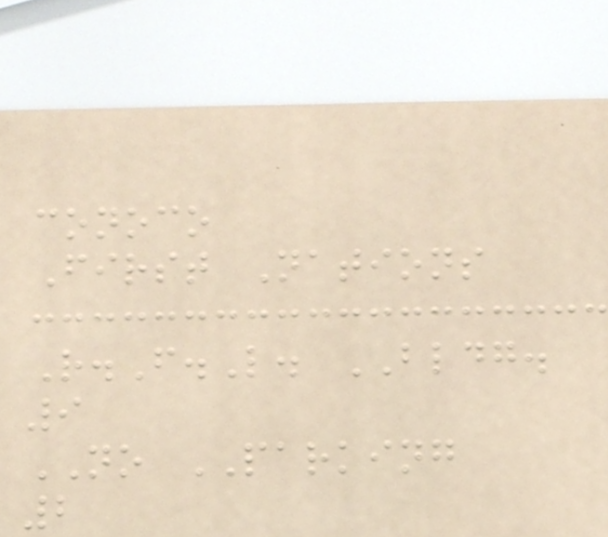conoco
First Nations
R.F.L. BLDG.
9
NO PARKING
2
